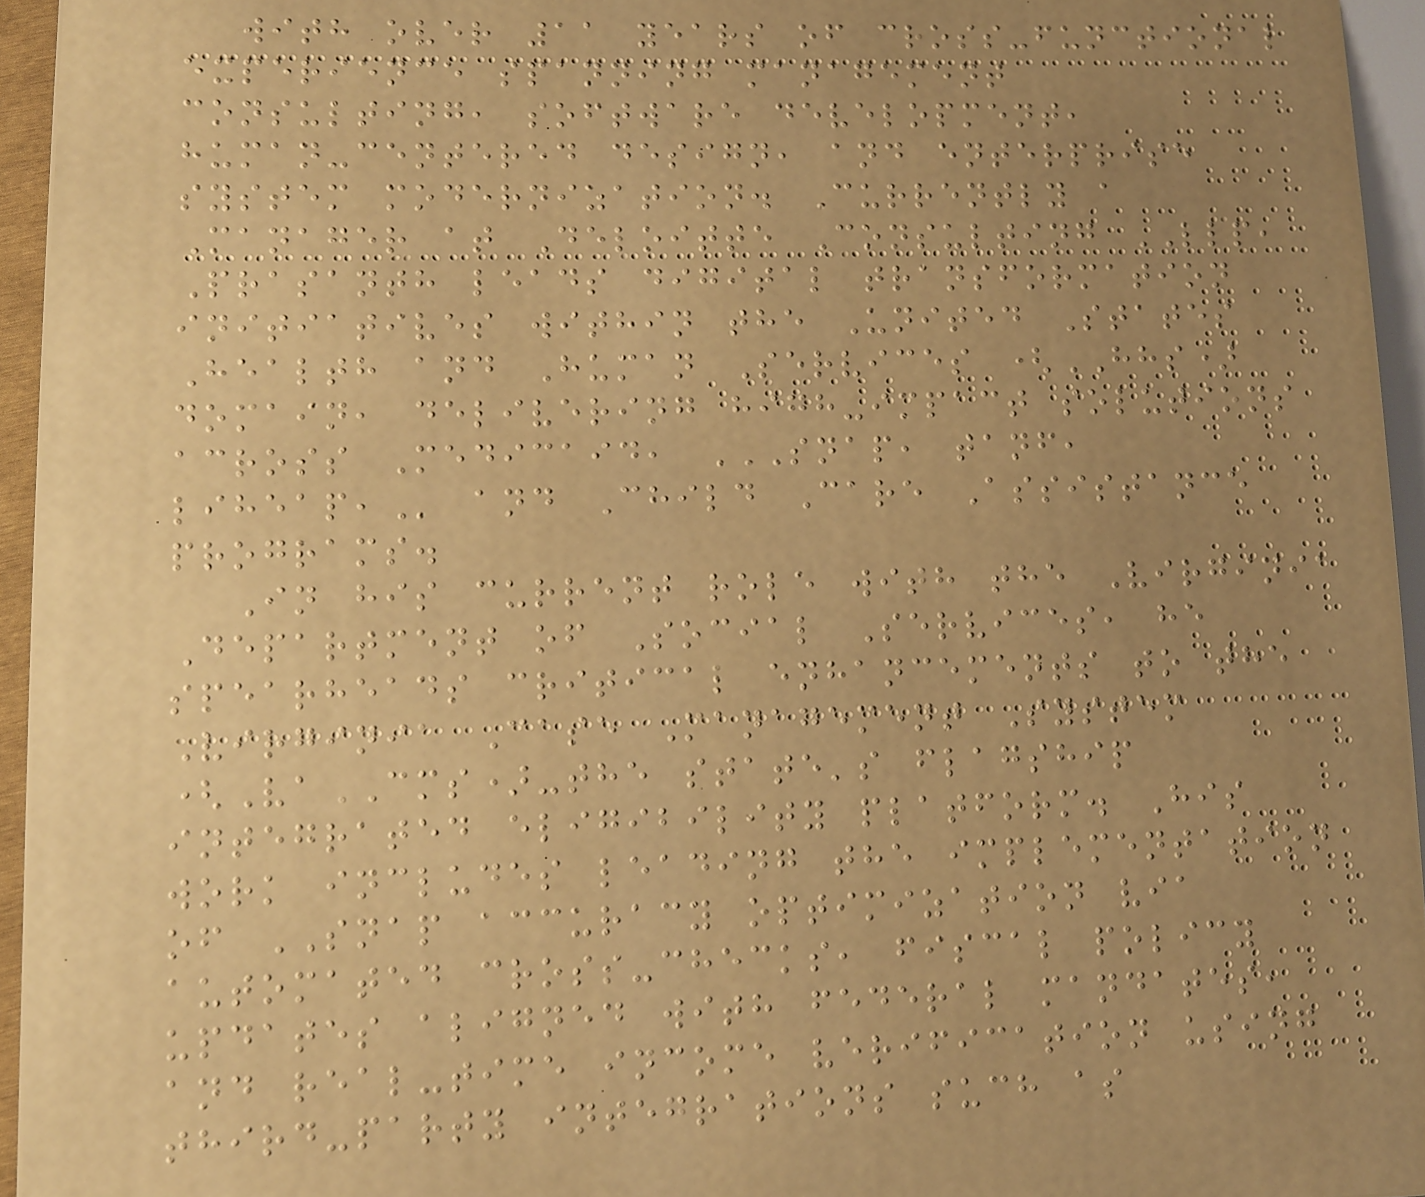with over 11 years of cross-functional
experience spanning management
consulting, software development,
human-centered design, and enterprise
system modernization. Currently a
Manager at Deloitte Consulting LLP,
Prasanth leads digital transformation
initiatives within the United States
Health and Human Services (HHS)
domain, delivering high-impact solutions
across Medicaid, SNAP, TANF,
LIHEAP, and Child Care Assistance
programs.
In his current role with the Virginia
Department of Social Services, he
spearheads critical enhancements to the
Virginia Case Management System
(VaCMS)-the state's flagship
integrated eligibility platform. His
work includes leading the implementation
of SNAP accuracy optimization via
automated cross-checks, fiscal policy
updates aligned with federal mandates,
and real-time income verification using
third-party integrations such as
